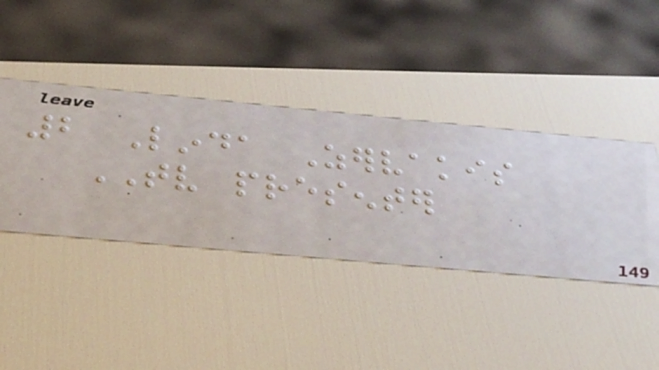2 Linda Zervakis
TV presenter
